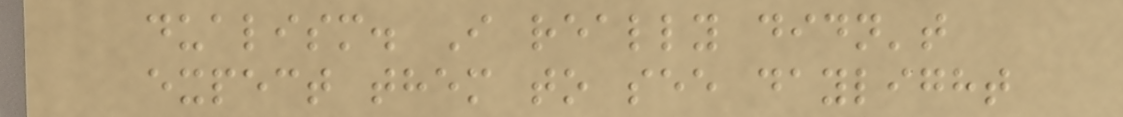dualism. I really didn't
expect them to see daylight
